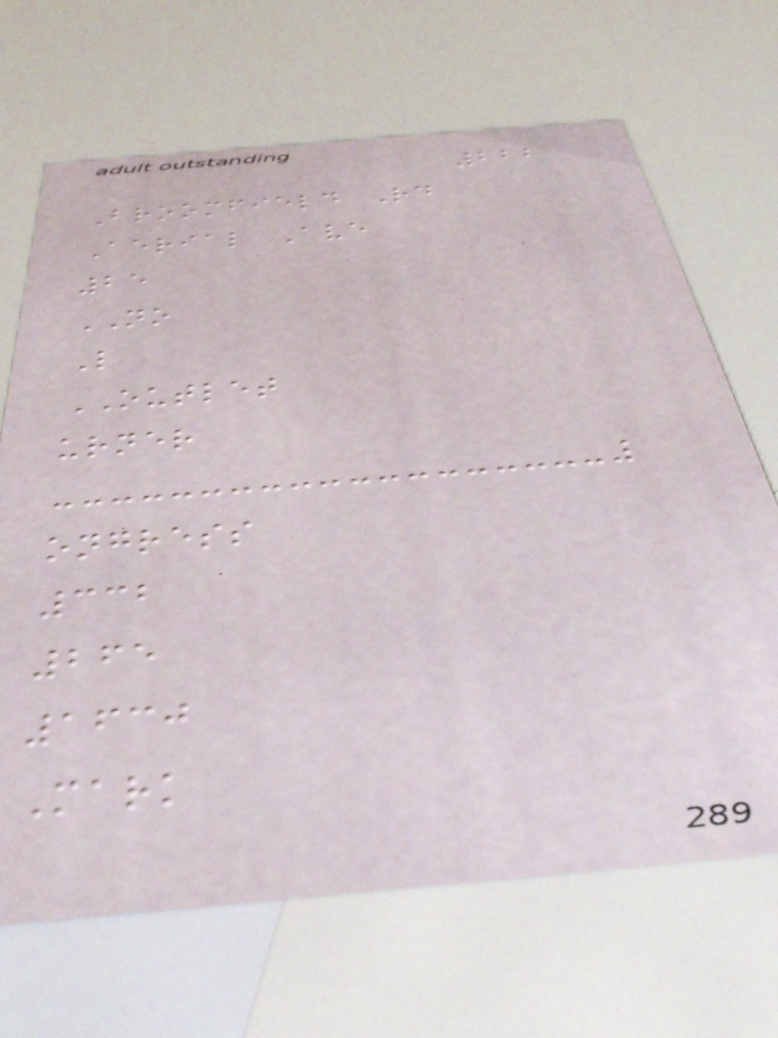222
Broomfield Rd
Aerial Ave
25
NO
L
OUTLET
urner
ongress
332
265
1630
Mark
